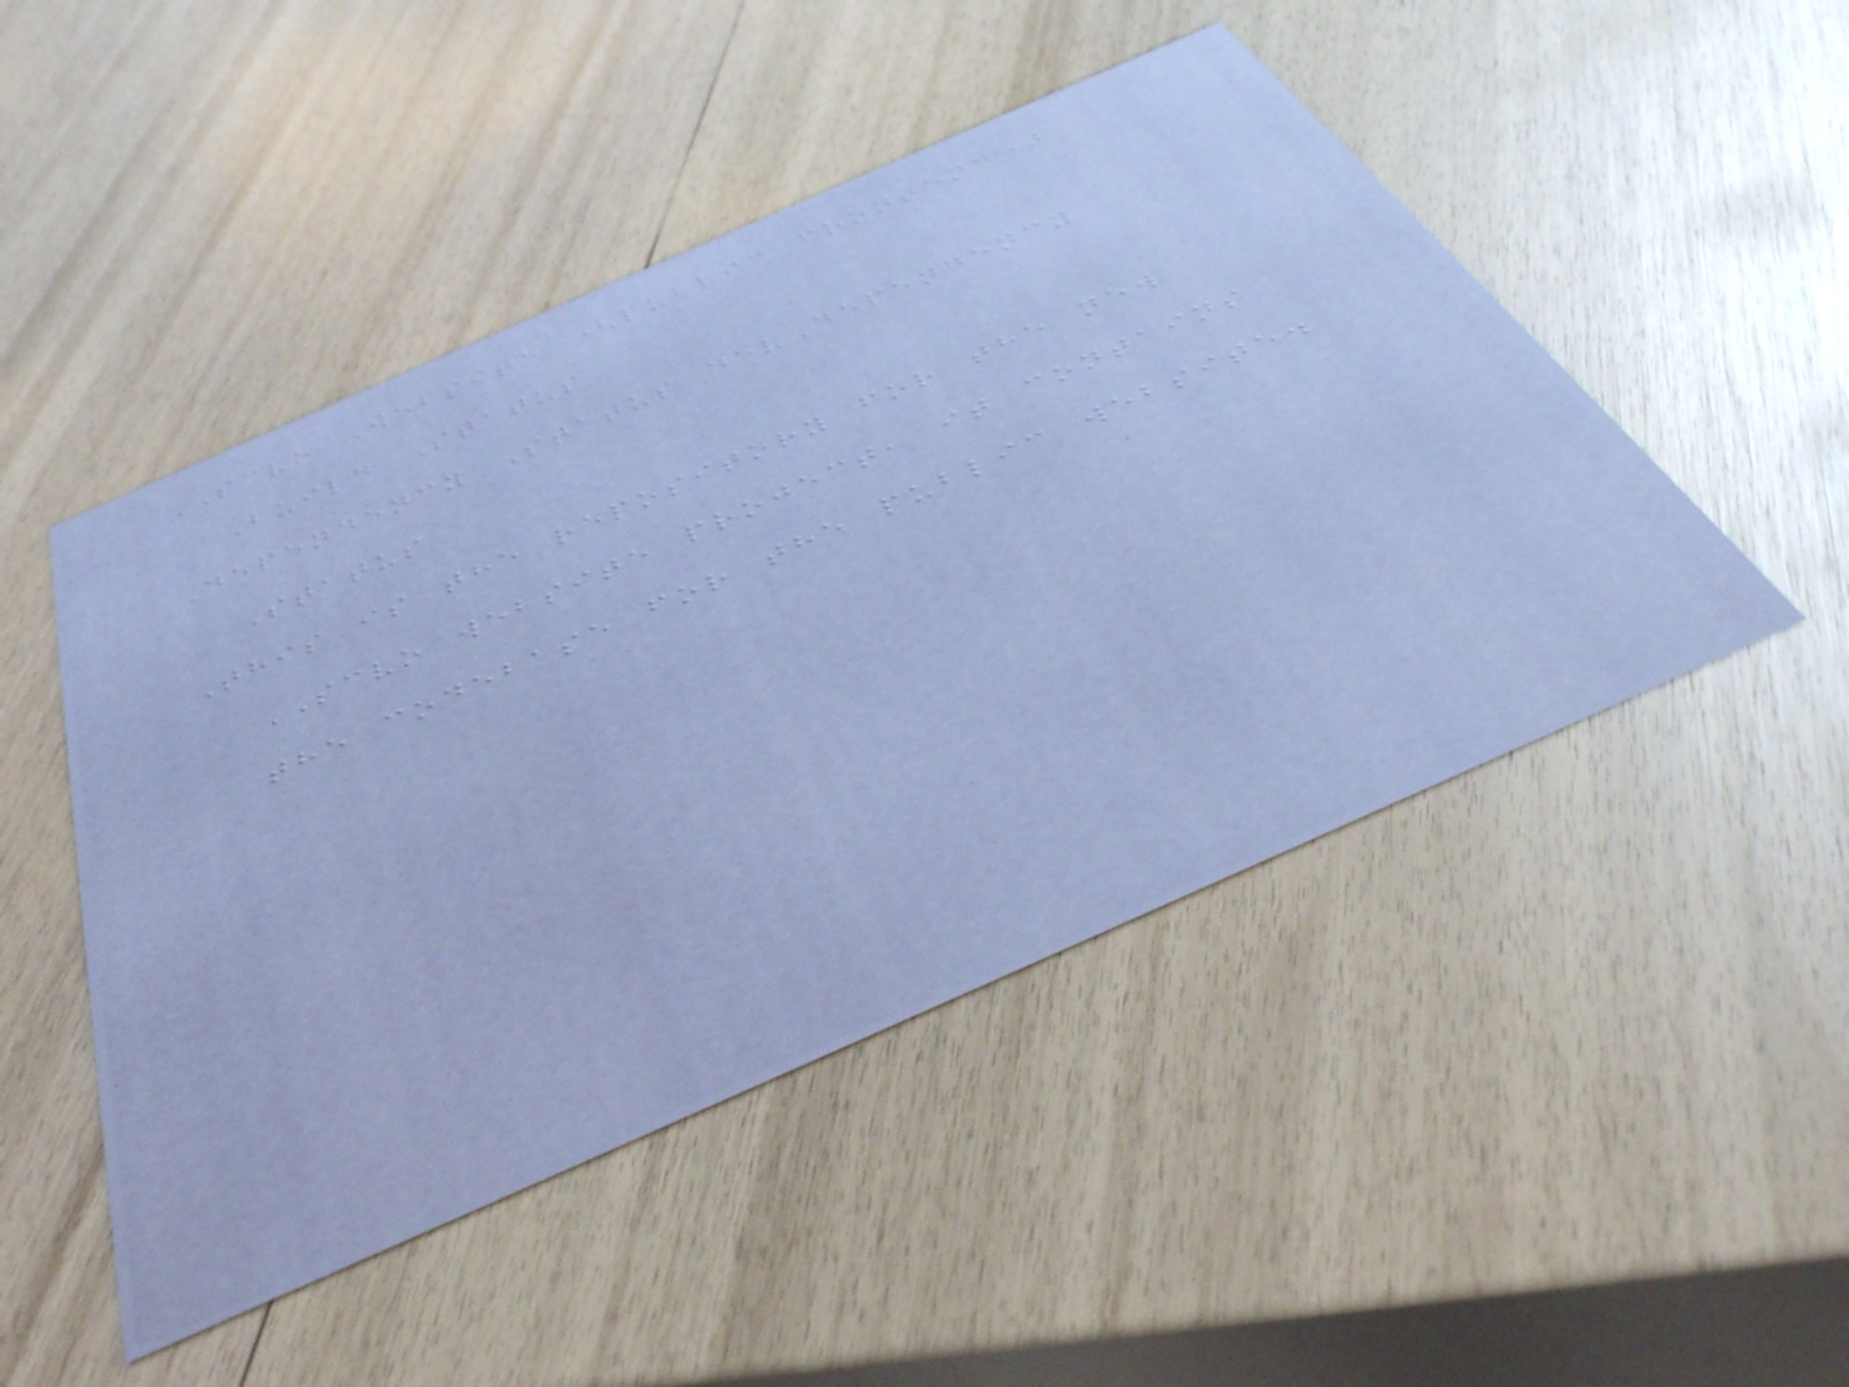SCVO Website (public frontend)
Build Status
Dependency Status devDependency
Status
This is the repository for the new
SCVO website project, it contains
the codebase for the public website.
